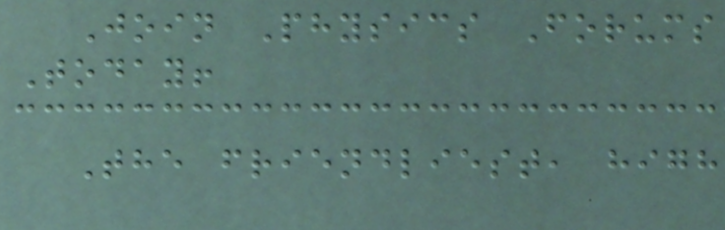Join Physics Forums
Today!
The friendliest, high
